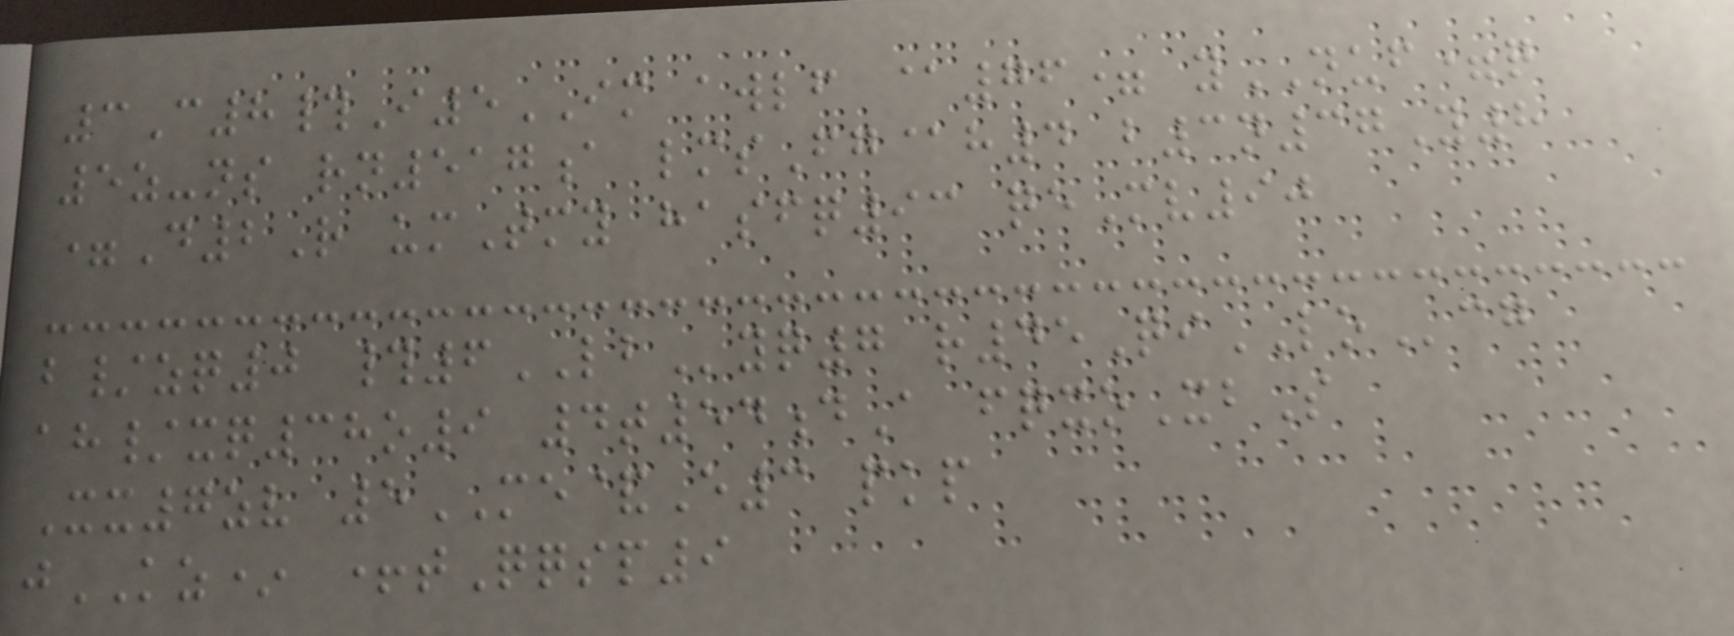3C8#I5IM awlf @76= yNUF=q
5z-ns rn517a lmsFg@h4 b3n37Y8
=D2R umTmy hasfq93 qeMv90
b/zq0 #6LByq7 r45QiLOcg
ah/xq38o9 4t54dA fqxoXbS
Xx7zv 5ME&E3 pkp
jKZ* +tQqsp9
